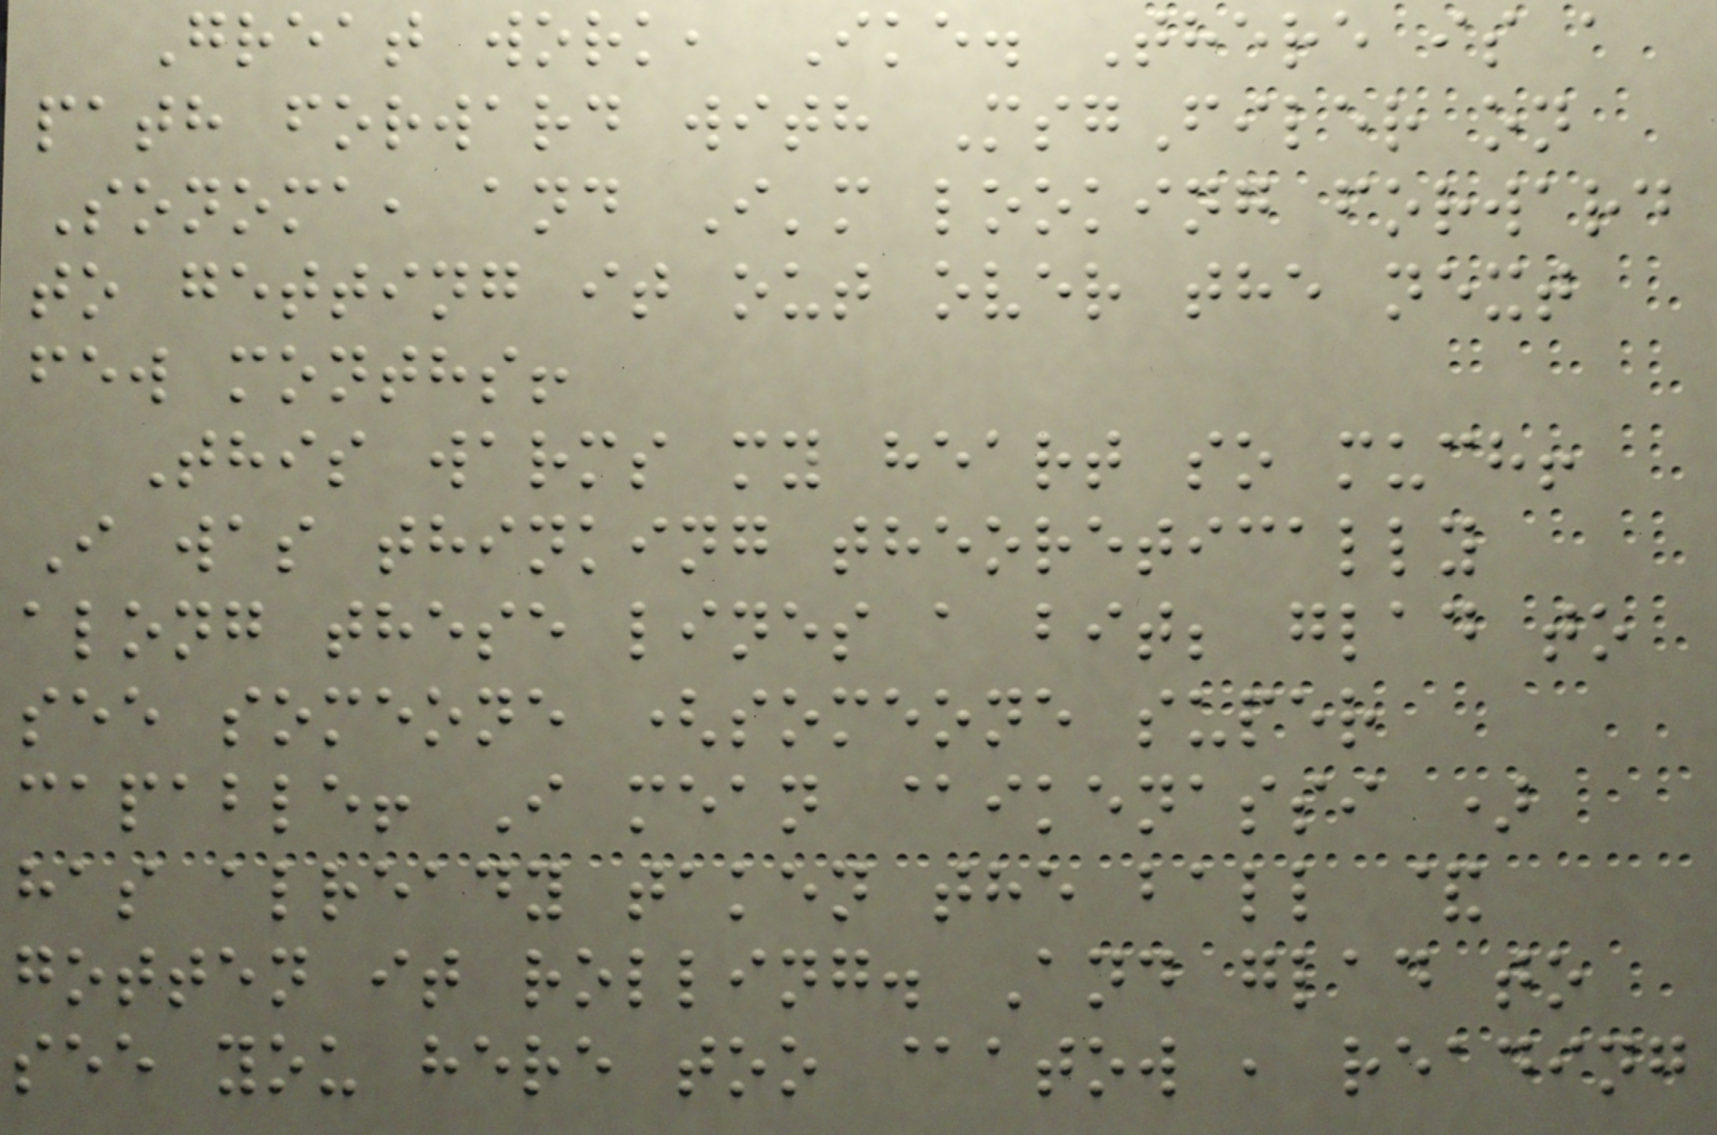Great work, Ike. There is a
path forward with MsgFiler on
Sonoma, and I'm looking forward
to getting it out over the next
few months!
This warms my heart so much!
I was thinking theoretically
along these lines a bit; glad to
see someone (someone super
capable! I mean @ikenassi )
has already taken the ball &
gotten it rolling. And glad to
see you here too @atow , reading
